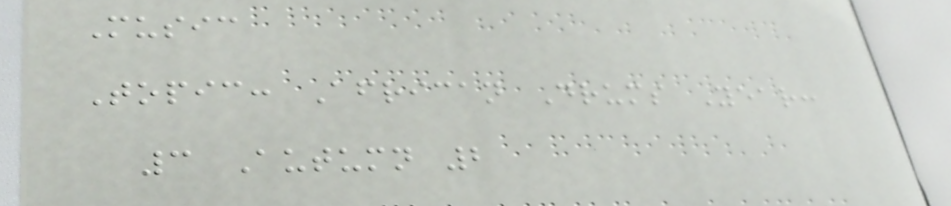Music
Topic: African Drums Year:
3 Autumn 2
